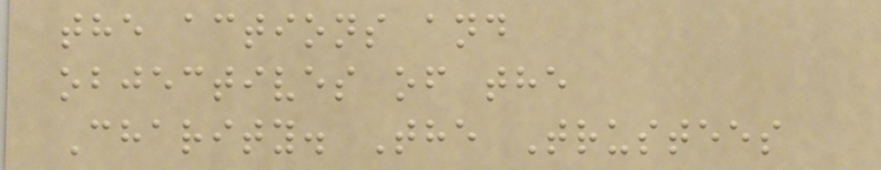the actions and
objectives of the
Charity. The Trustees
